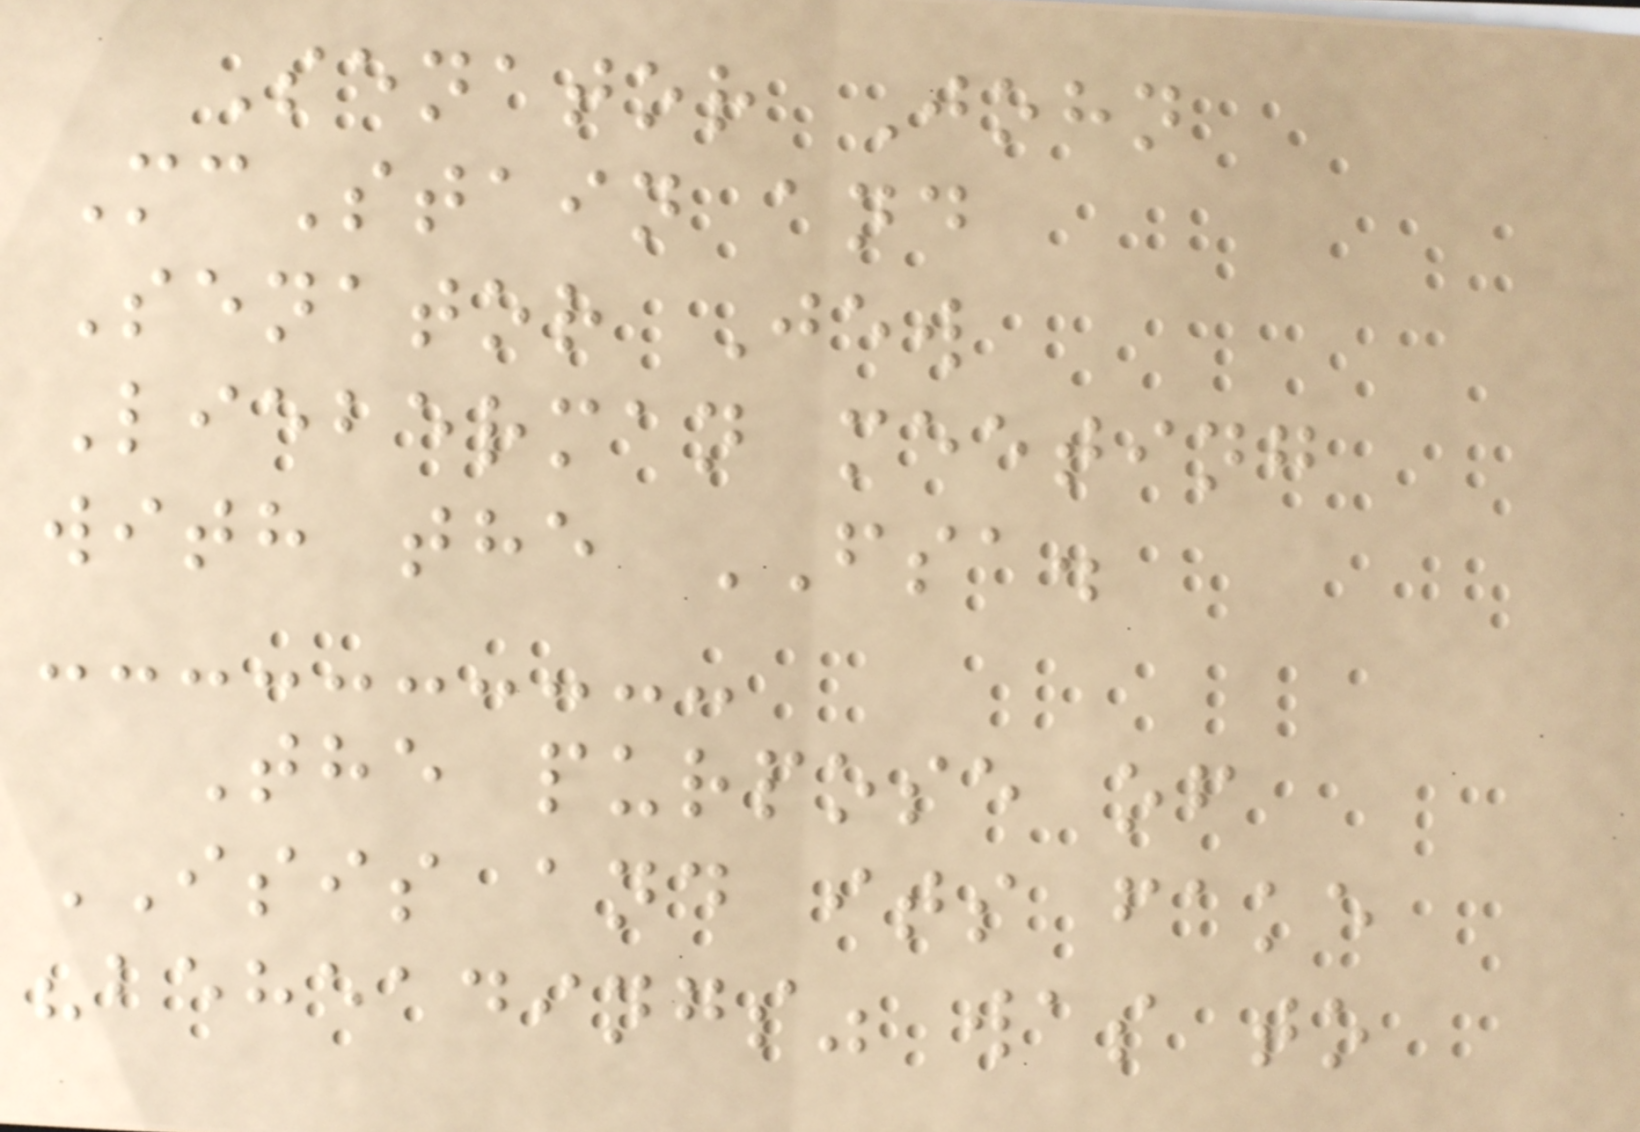Senator John
McStain and
Senator Jew
Lieberman meeting
with the FSA.
The purpose of
ISIS and its fake
"beheadings" was to
